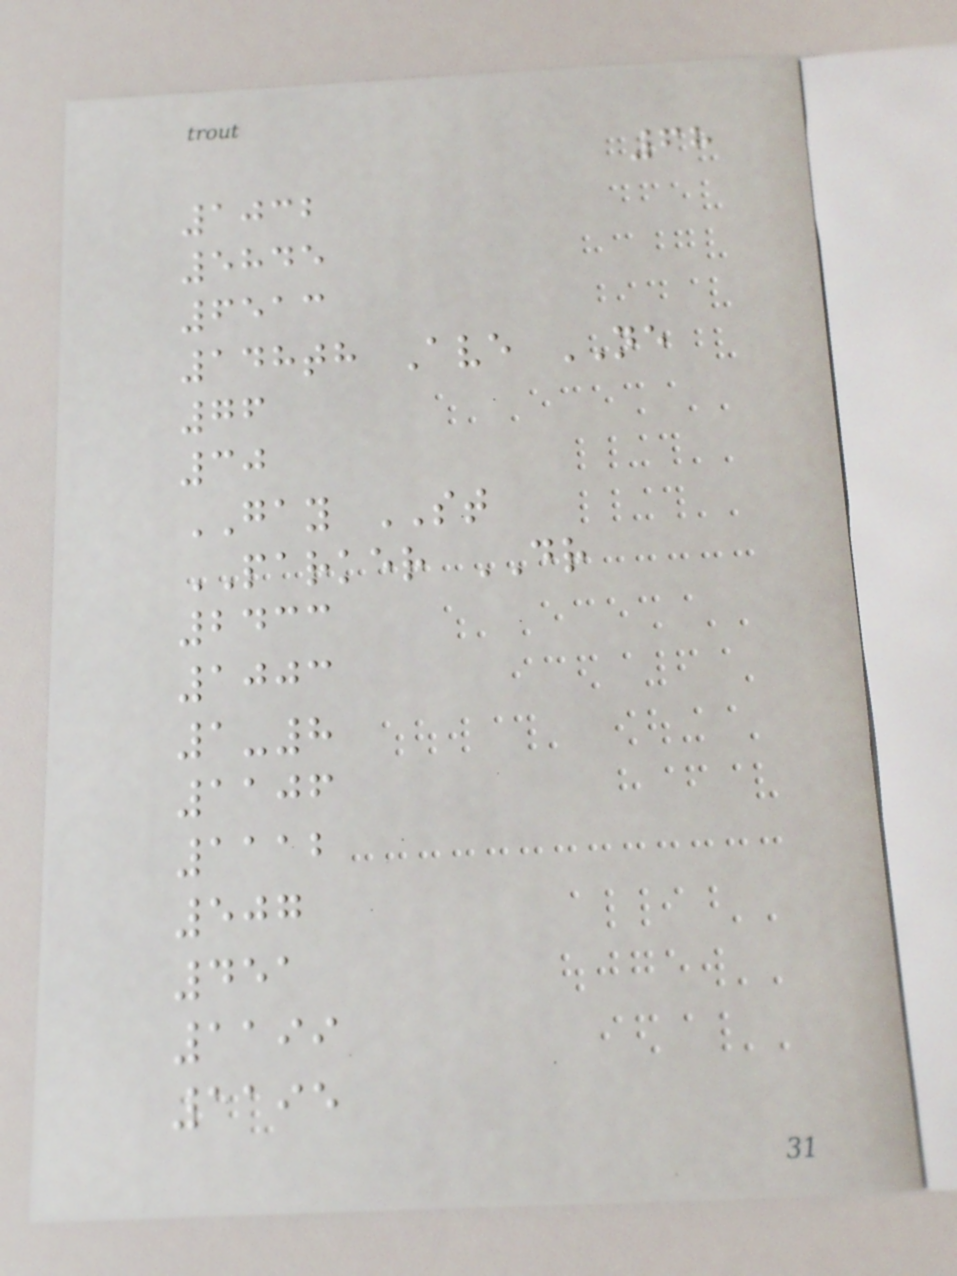68
1032
5845
6513
148th Ave NE
76
30
GAY ST
PARKER DR
2433
1003
1-8
1106
1112
507
451
1199
1195
